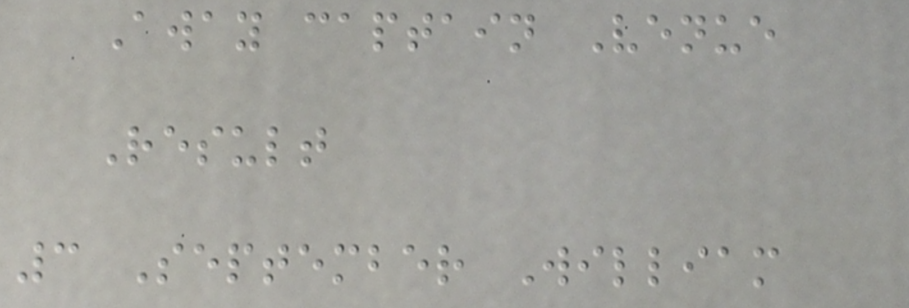Away captain Venue
Result
3 September William
